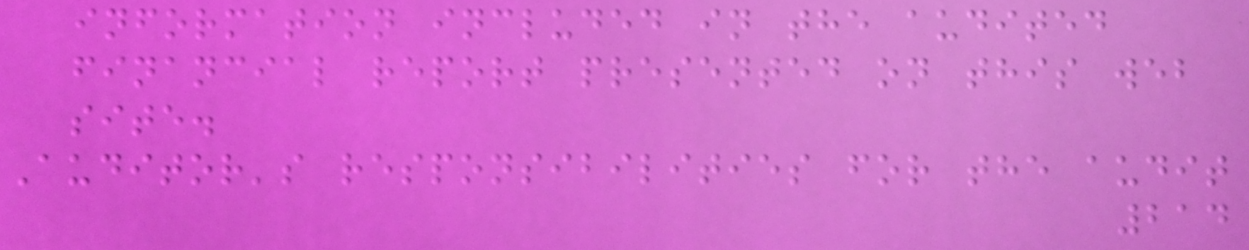information included in the audited
financial report presented on this web
site.
Auditor's responsibilities for the audit
214
